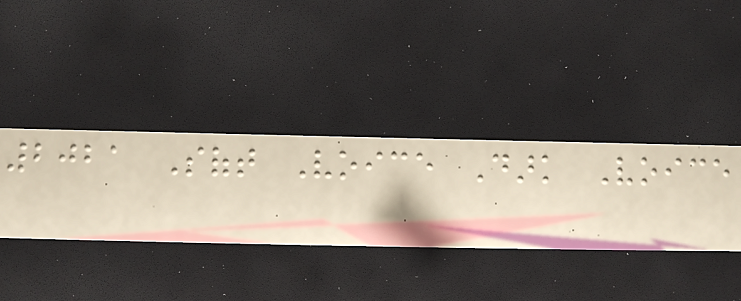2021 Soft Voice Dark Voice
